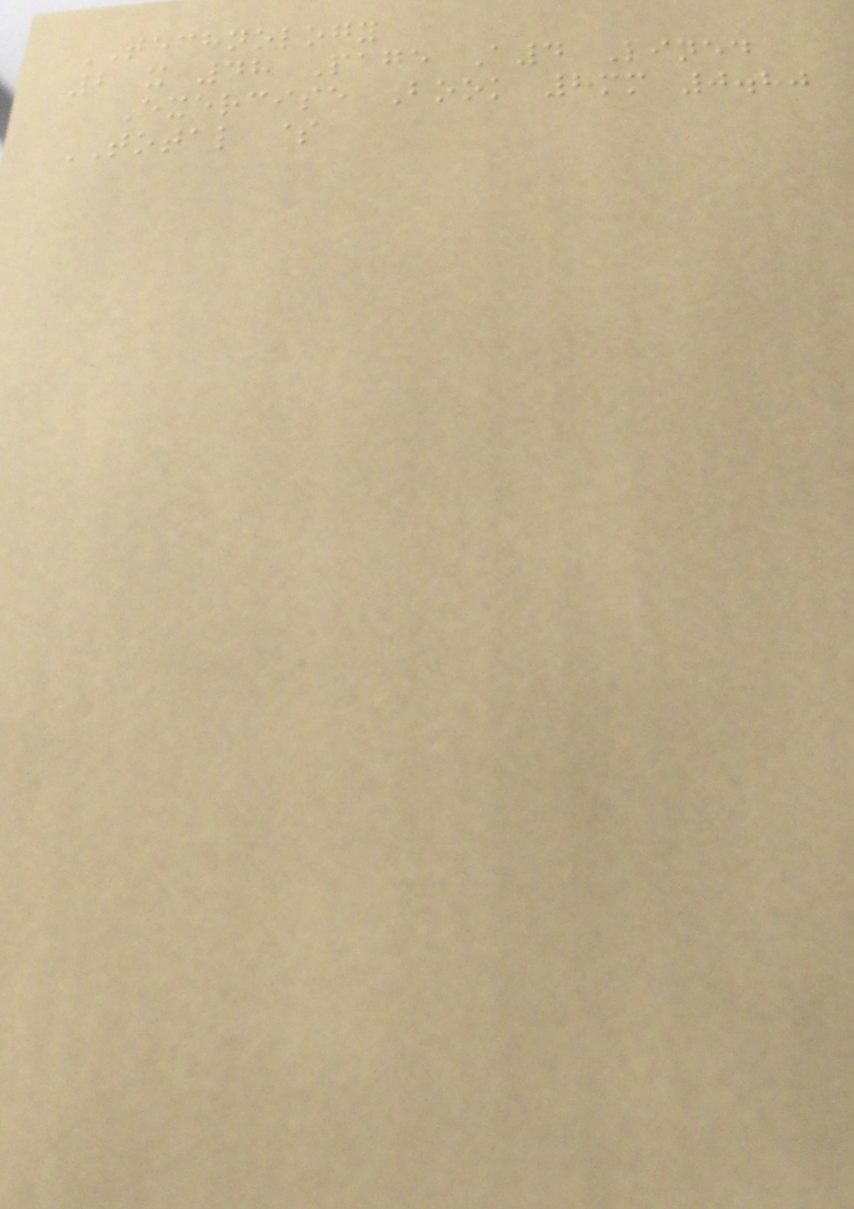TECHNOLOGY
2 x 48 Page A4 Lined
Exercise Book 8mm 0.80
TOTAL $
